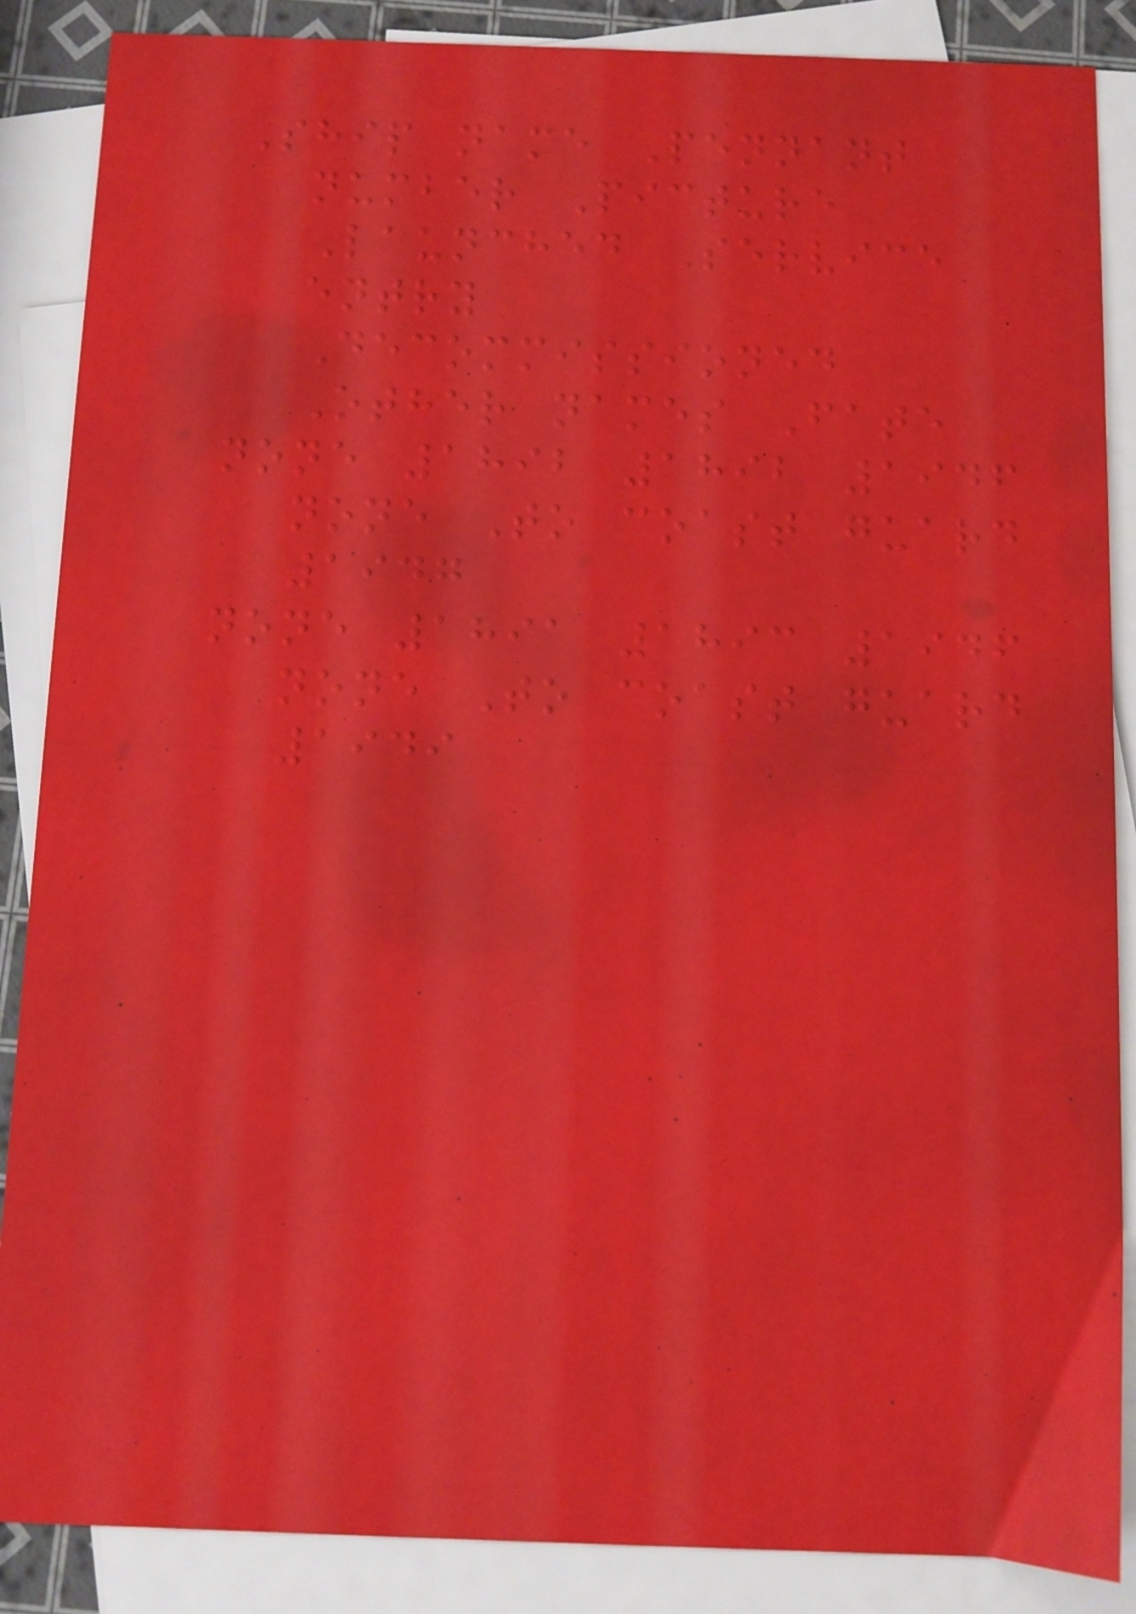Ship name Pennant
number Picture
Launched Service
entry
Decommissioned
Other names Fate
none 1892 1892 1946
none To coast guard
1947
none 1891 1893 1946
none To coast guard
1949
